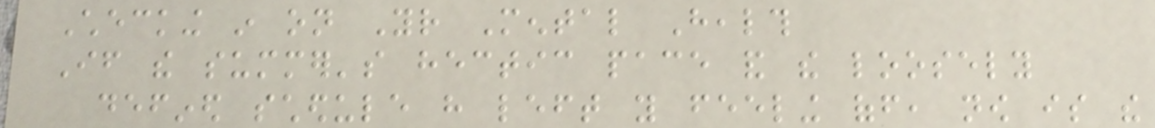Checking in on Your Mental Health
If the summer's hectic pace and the loosely
defined schedule have left you feeling off, now is the
